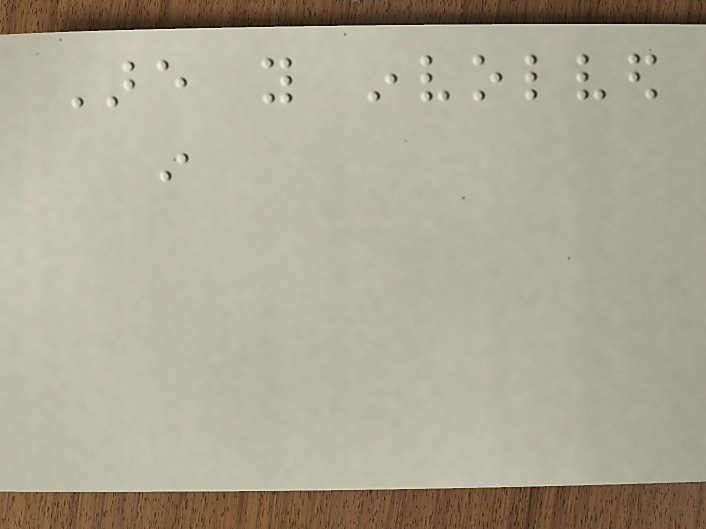Are you involved
in
